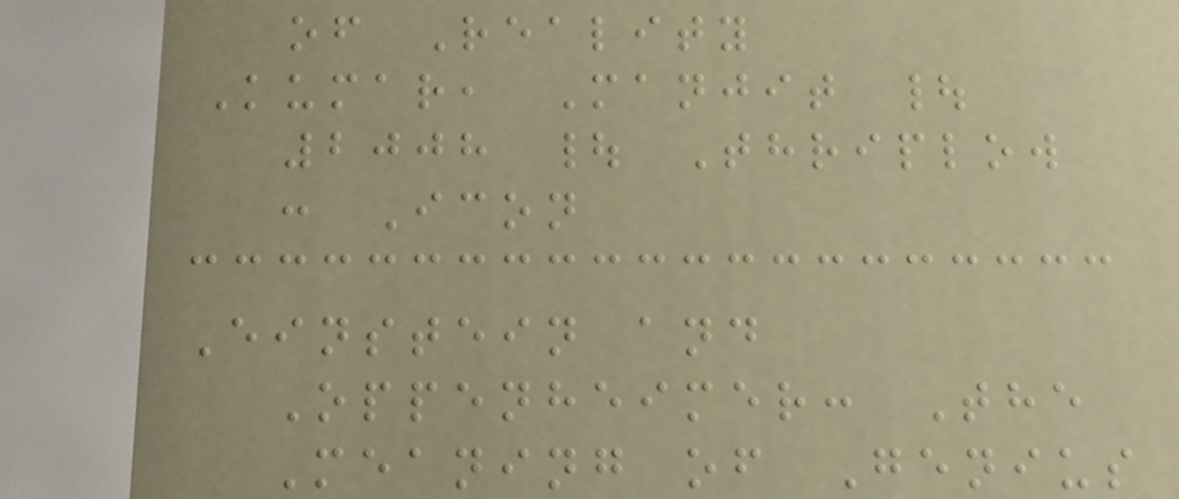of Reality
Kumar, Manjit |
2008 | Thriplow
: Icon
Einstein and
Oppenheimer: The
Meaning of Genius
